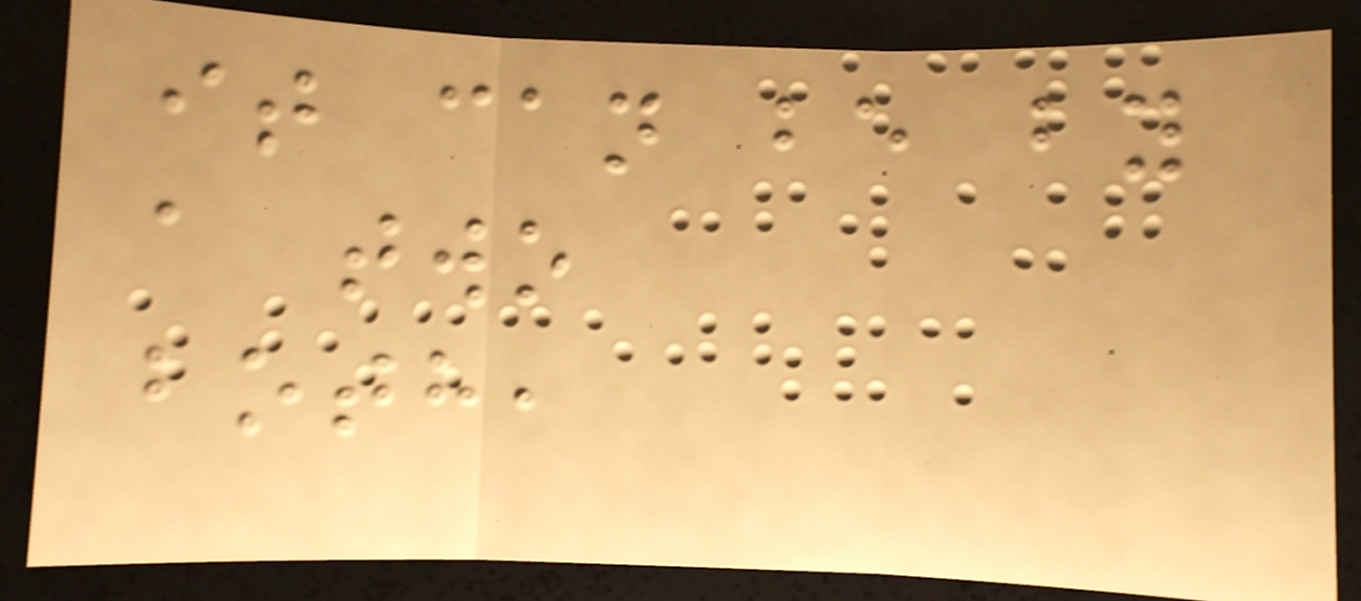it can be by
a two
both,
